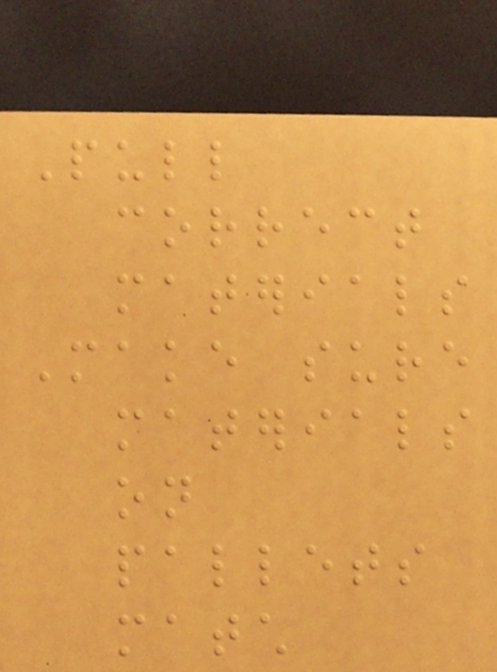Pull
correct
materials
Make sure
materials
on
pallets
match
